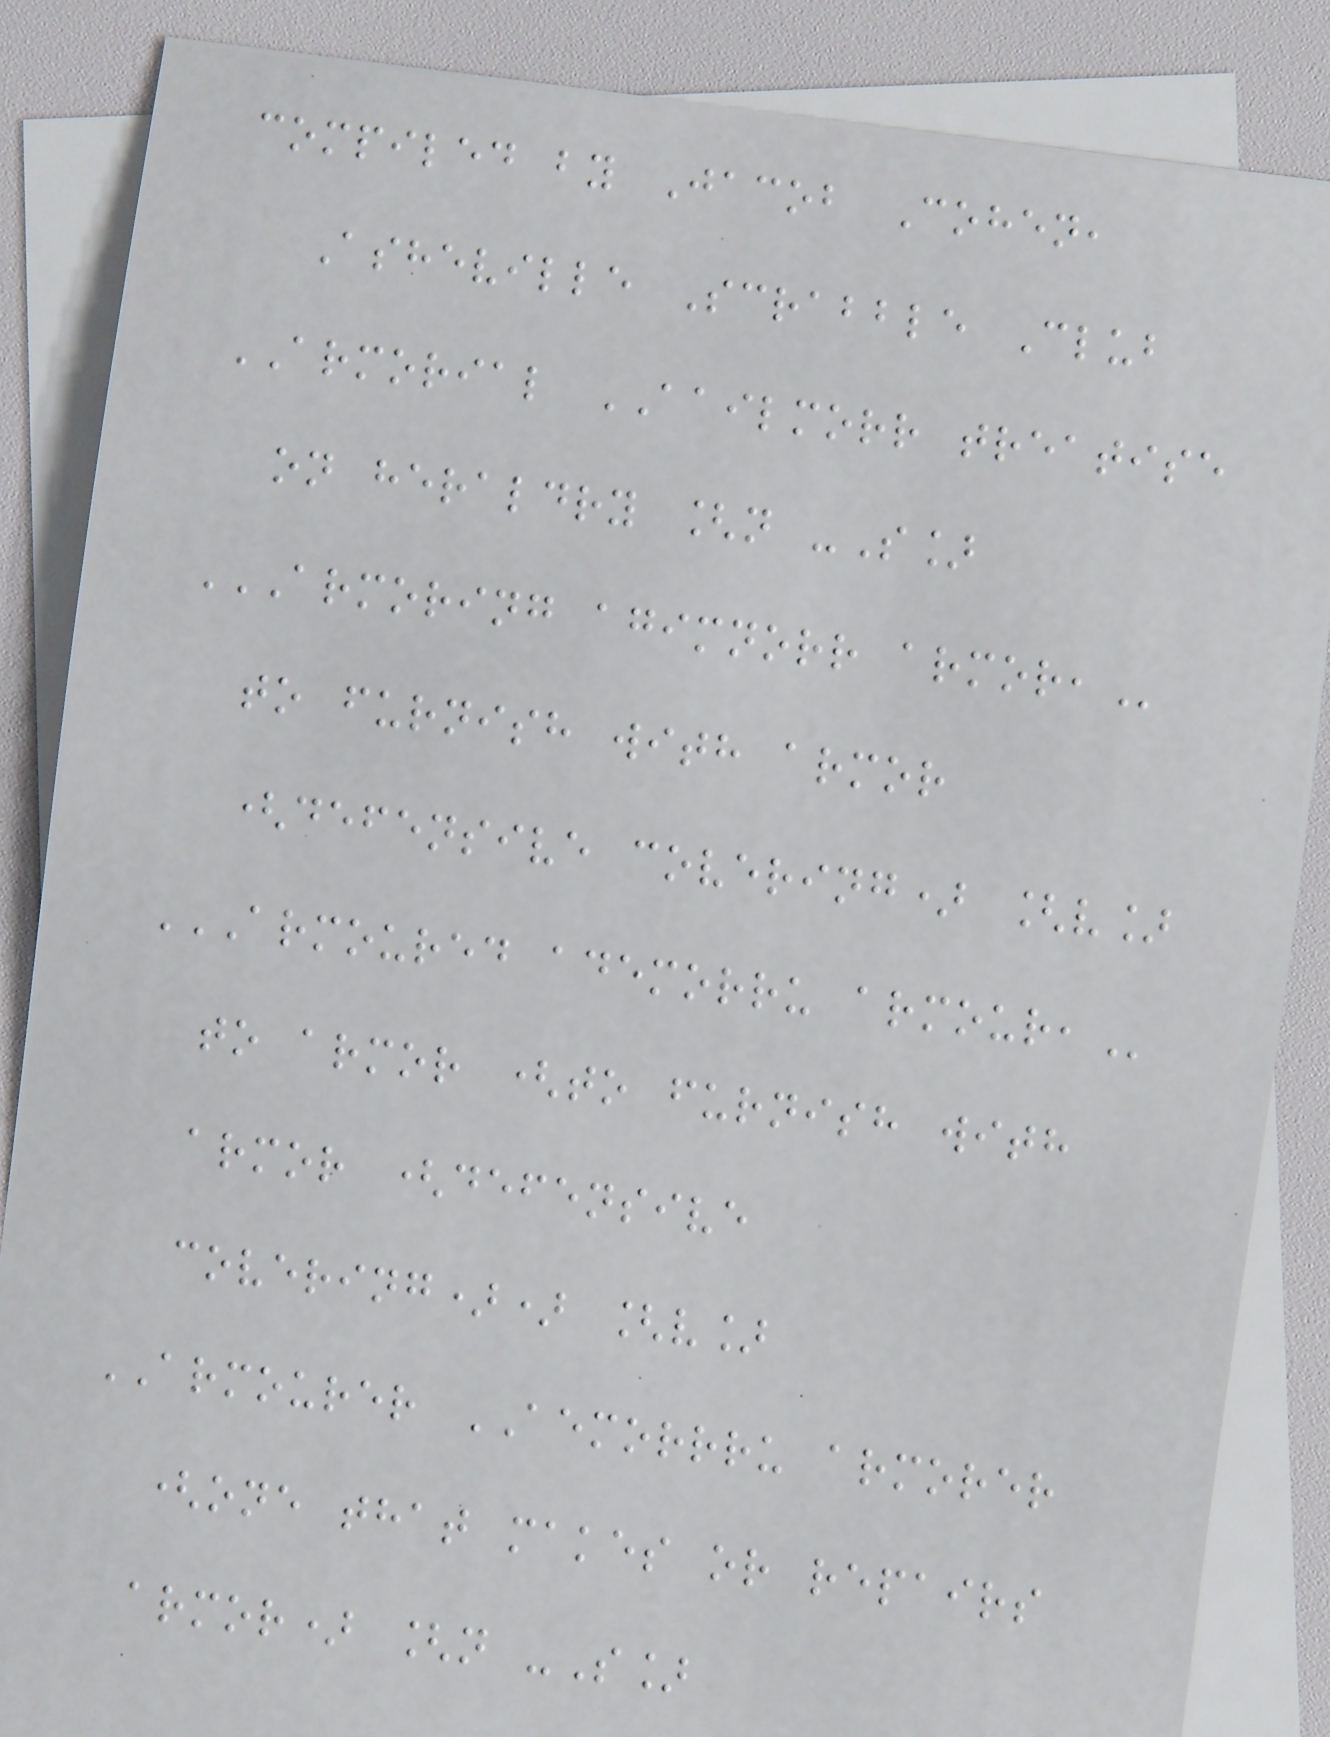compiled by Jacob Cohen,
Asheville Scrabble Club
ARMORIAL AAILMORR treatise
on heraldry [n -S]
ARMORING AGIMNORR ARMOR,
to furnish with armor
(defensive covering) [v]
ARMOURED ADEMORRU ARMOUR,
to armor (to furnish with
armor (defensive
covering)) [v]
ARMOURER AEMORRRU armorer
(one that makes or repairs
armor) [n -S]
